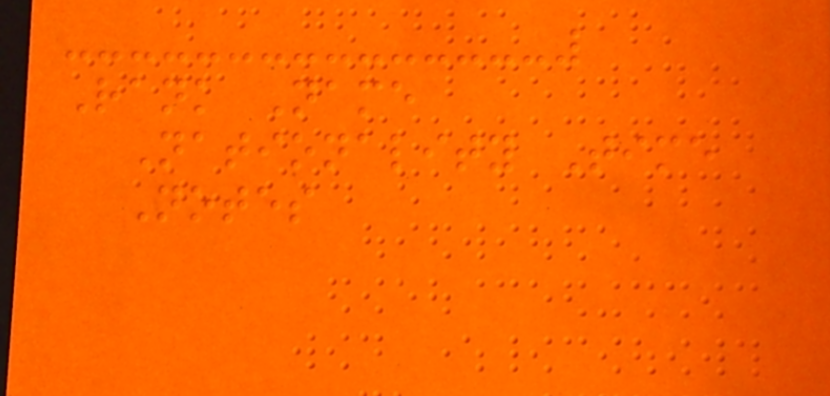Rank Name
Nationality Time
Notes
